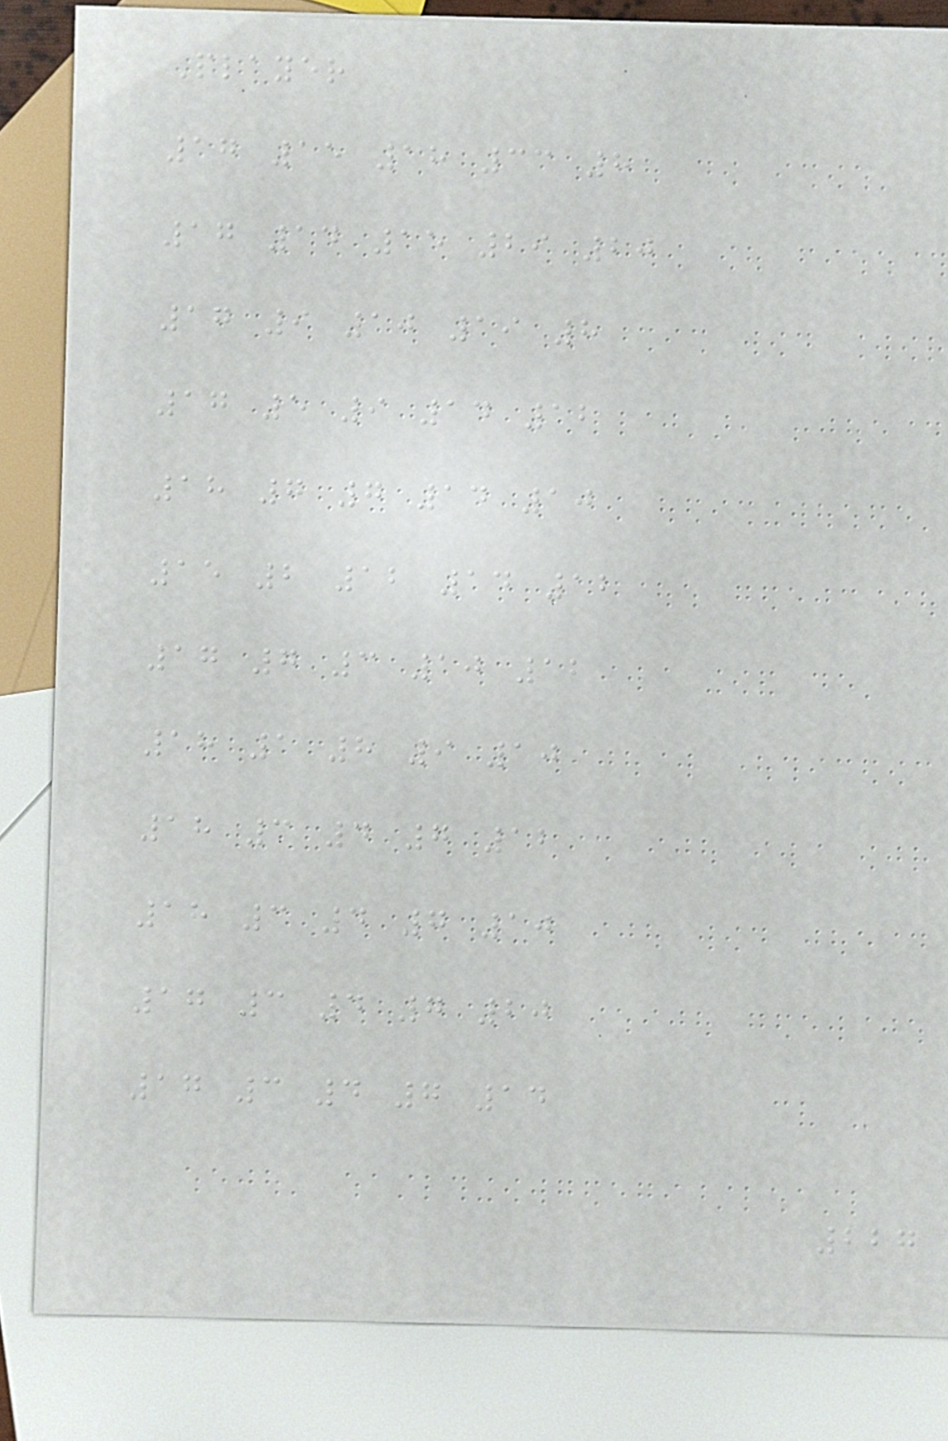Player
17 15 18 33 8
17 14 15 29 20
17 9 10 19 8
17 5 9 14 12
18 7 7 14 10
15 2 12 14 12
17 7 3 10 12
18 1 8 9 10
18 3 4 7 12
18 3 4 7 10
17 3 4 7 20
17 3 4 7 14
227
